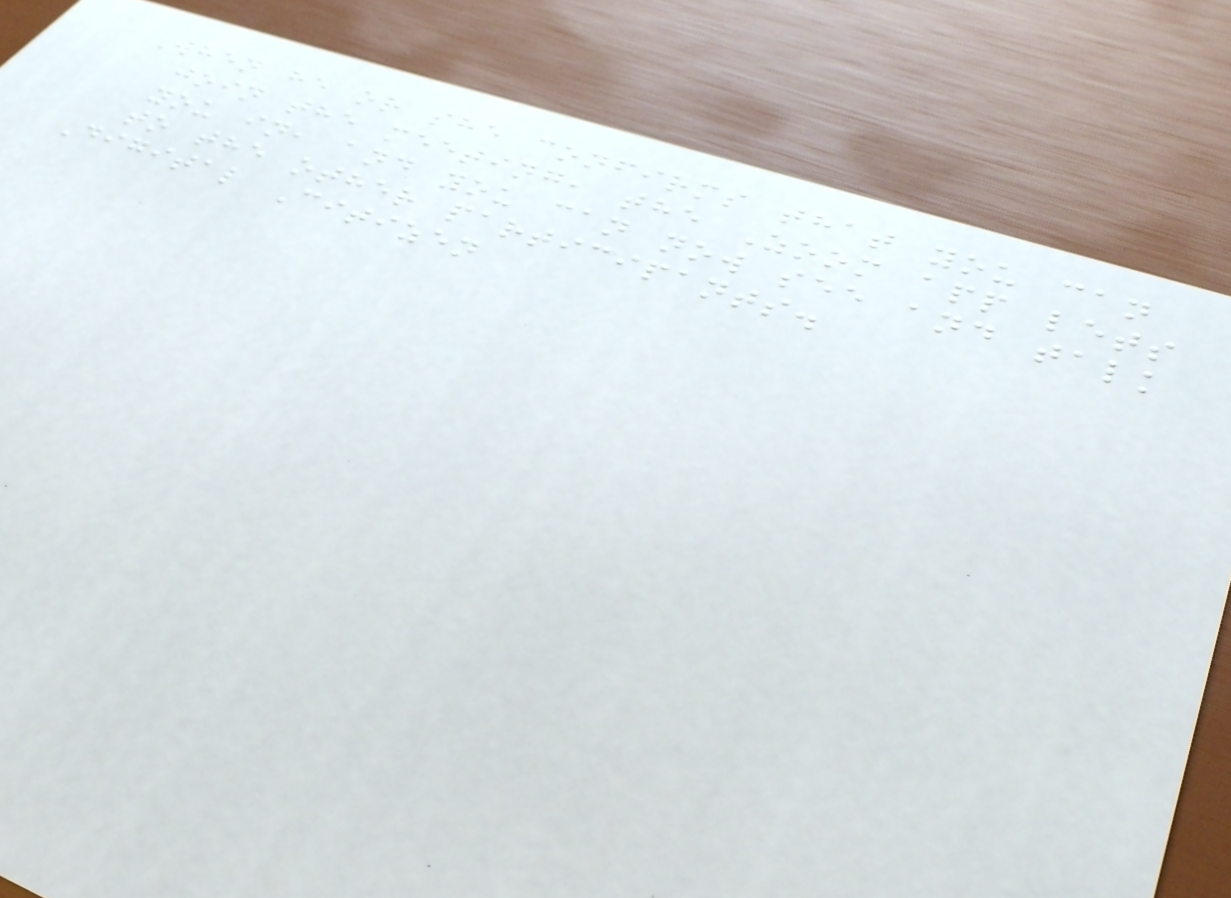When he or she confirms that you can
join the meeting, the Zoom app lets
you in, and you can now see and talk
to the other participants.
Digital Citizen
